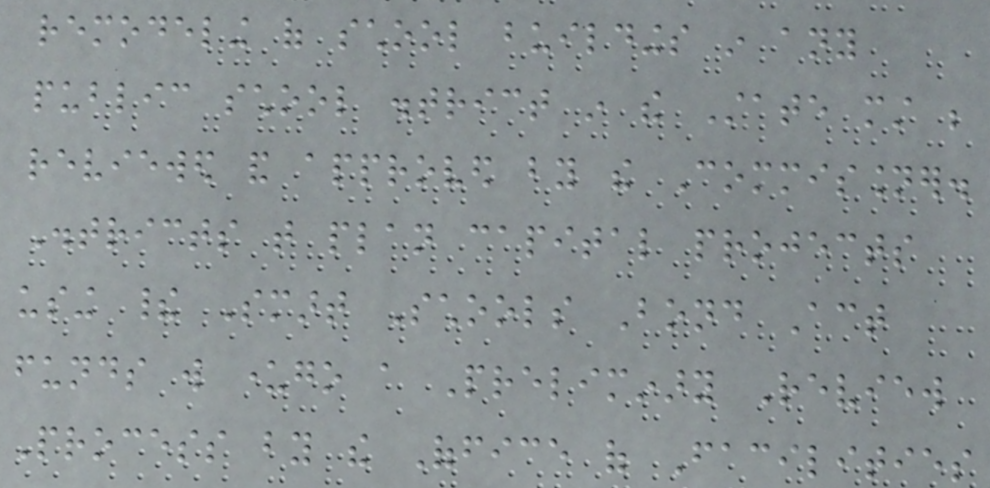remodeling of school buildings in any
public school district in the State must be
reviewed and approved by the Commissioner.
Districts that plan capital projects
using their Smart Schools Bond Act
funds will undergo a Preliminary Review
Process by the Office of Facilities
